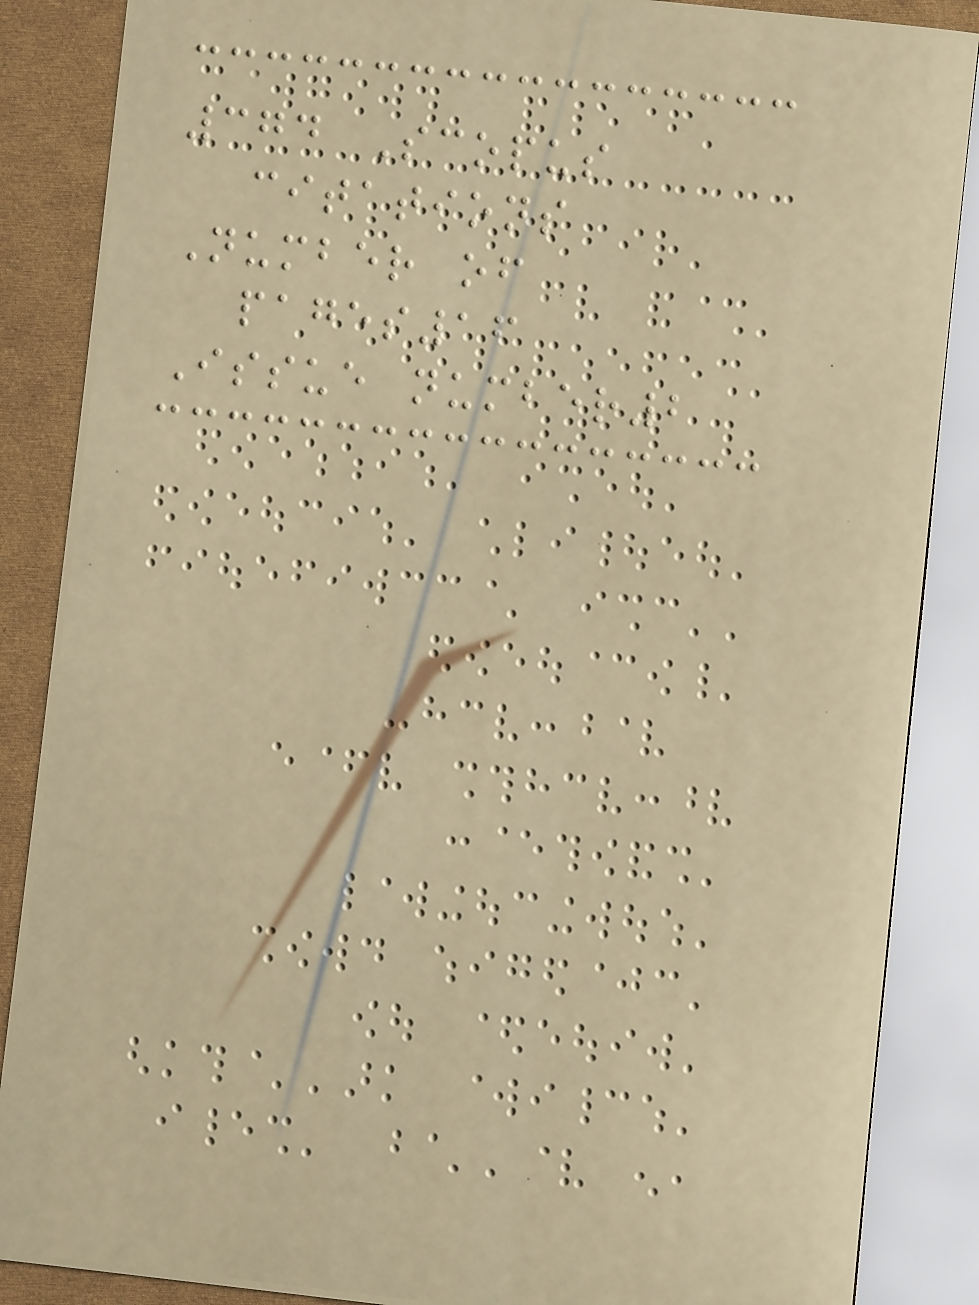374 Scopus
citations
Number of
pages16
Issue number2
